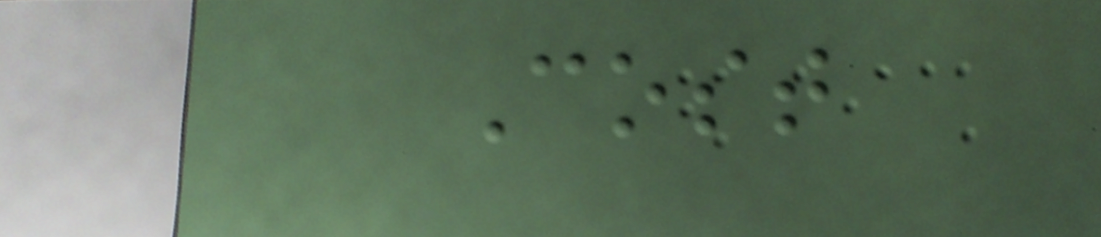Cost
